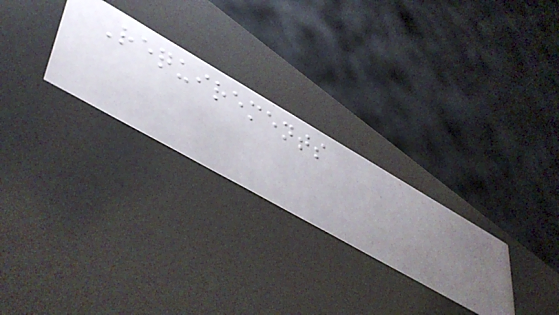Requirements
